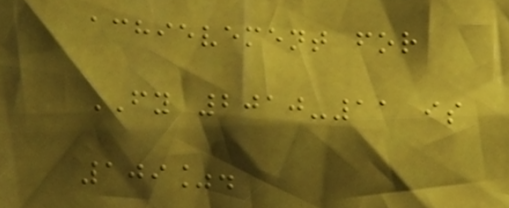achievement for
FY 2010-11 is
109%.
